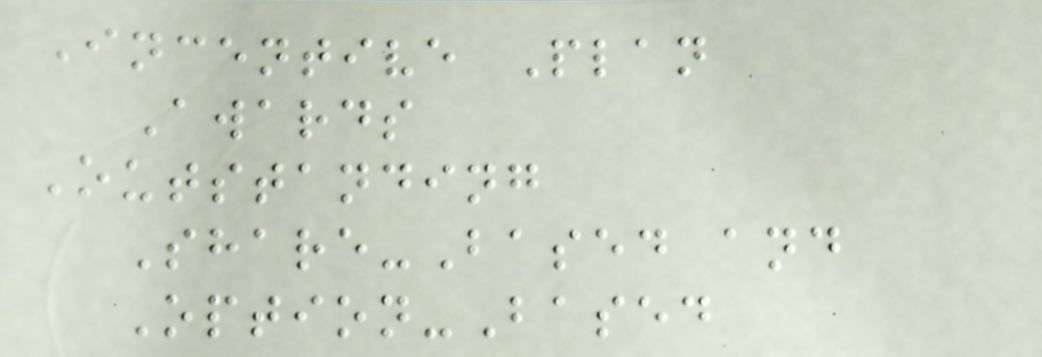Incentive Plan
Awards
Outstanding
Share-Based and
Option-Based
